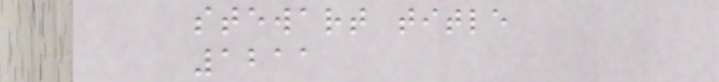stewart title
1211
